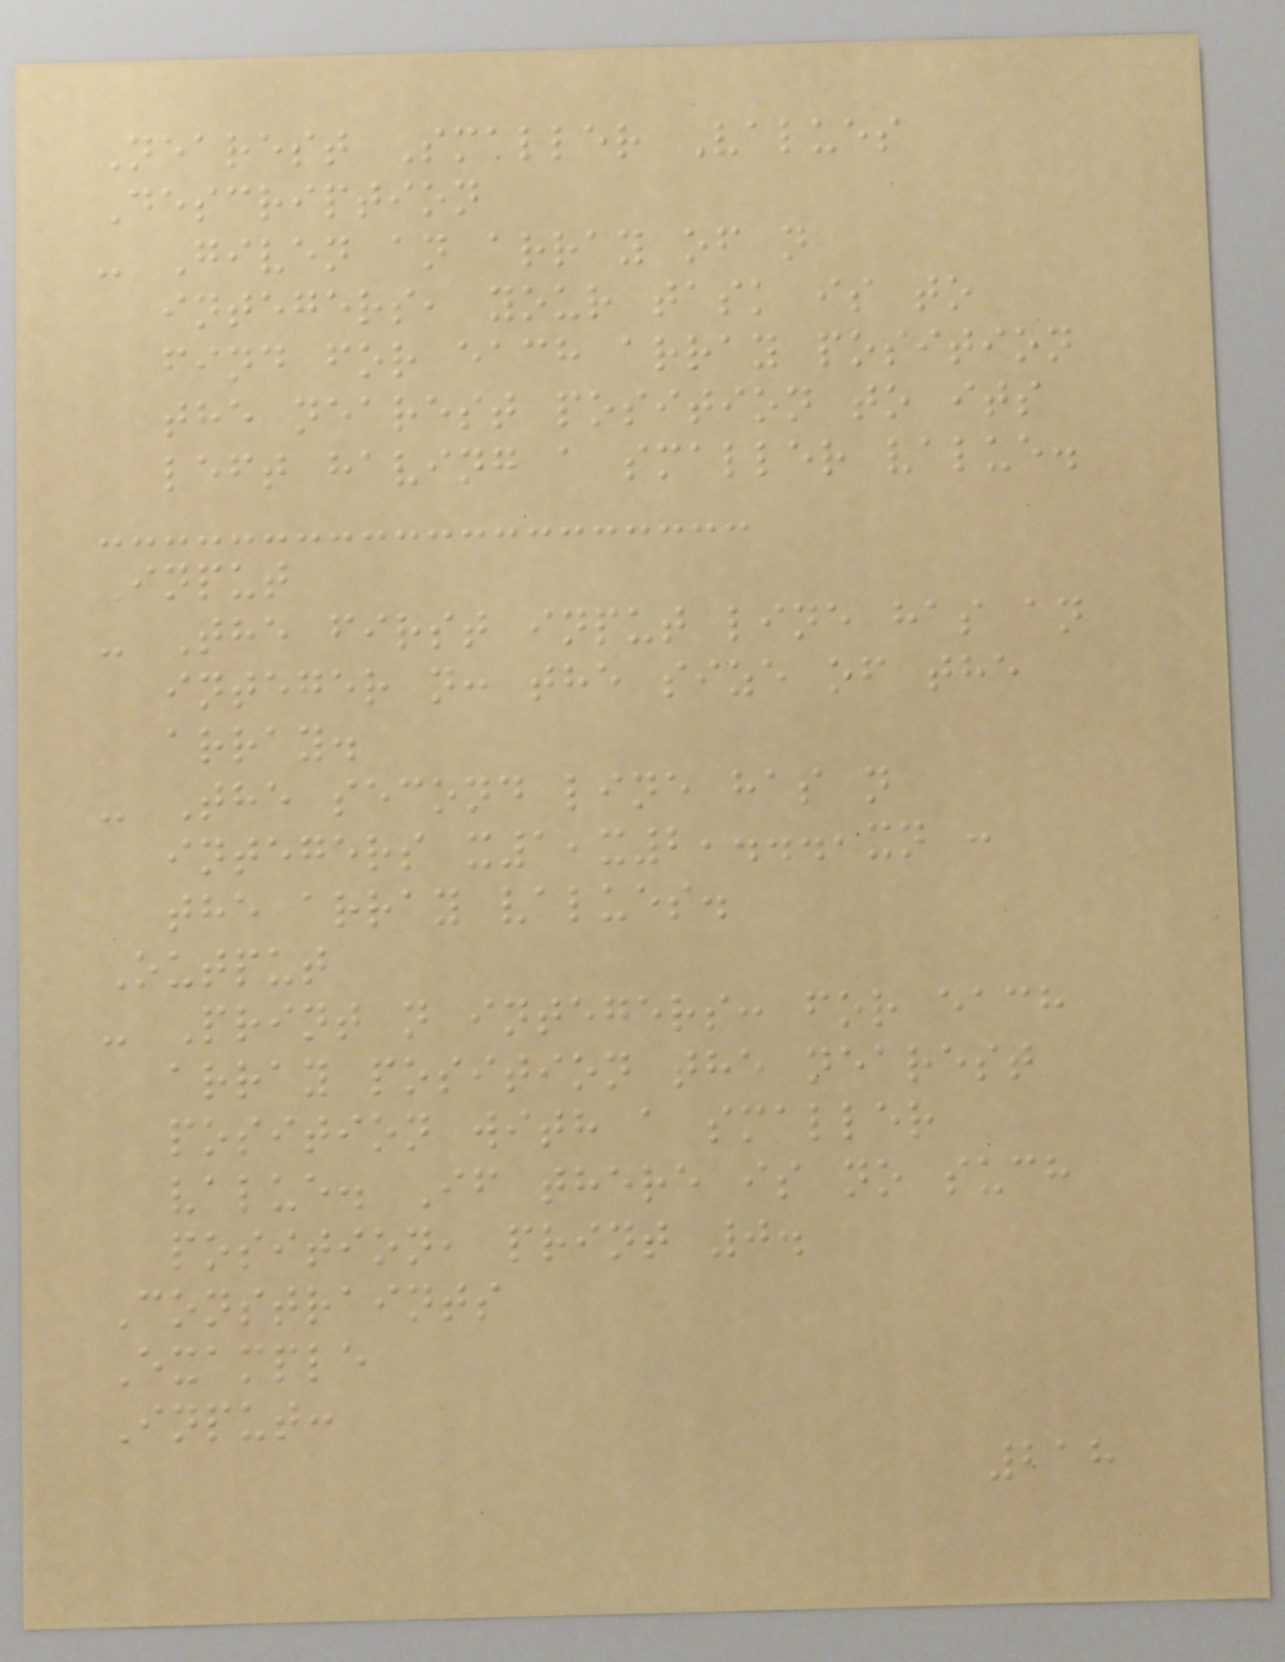Nearest Smaller Values
Description
- Given an array of n
integers, your task is to
find for each array position
the nearest position to its
left having a smaller value.
Input
- The first input line has an
integer n: the size of the
array.
- The second line has n
integers x1,x2,...,xn :
the array values.
Output
- Print n integers: for each
array position the nearest
position with a smaller
value. If there is no such
position, print 0.
Constraints
Example
Input:
218
